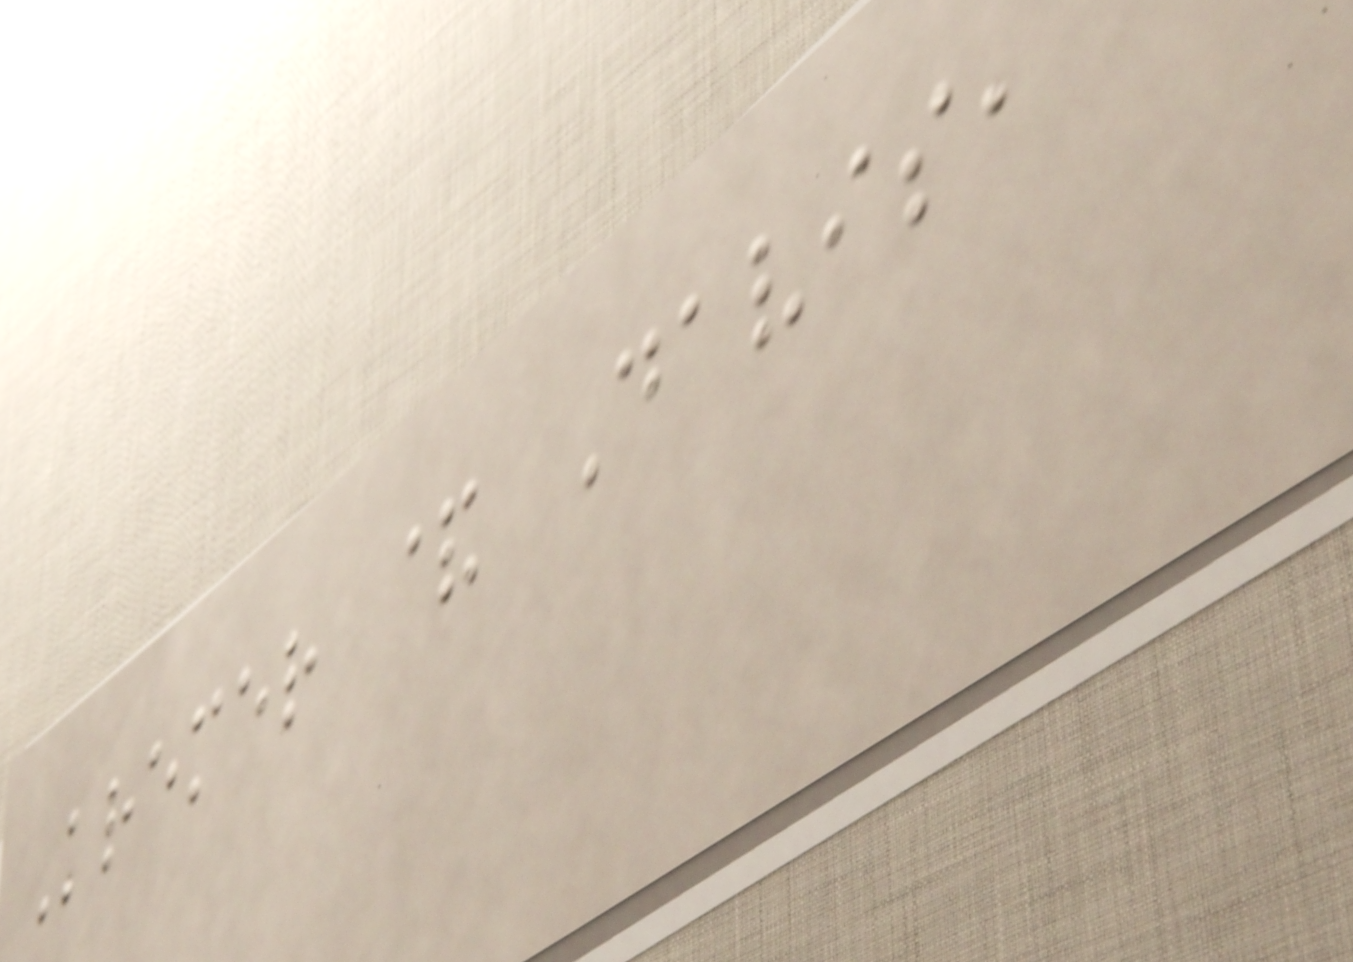Kremer & Davis,
